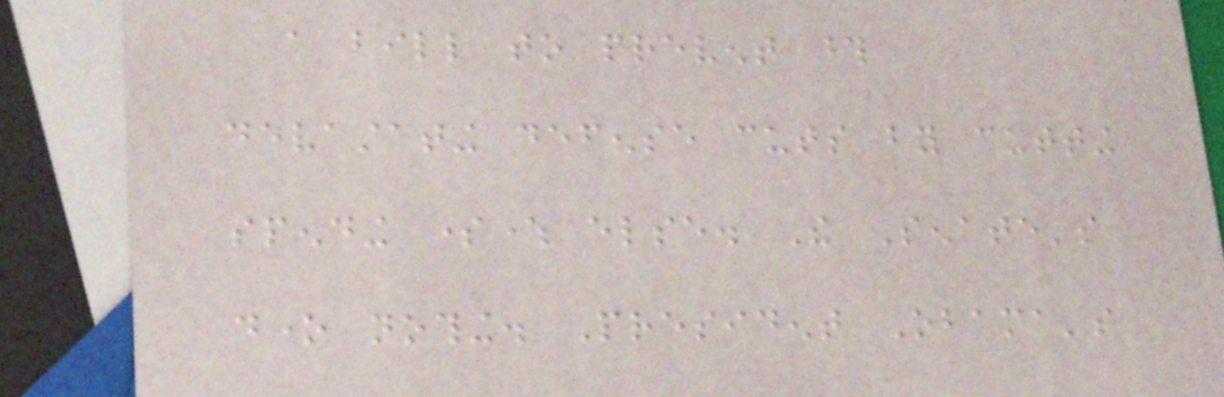a bill to prevent those
devastating defense cuts by cutting
spending somewhere else. The Senate's
done nothing. President Obama's
